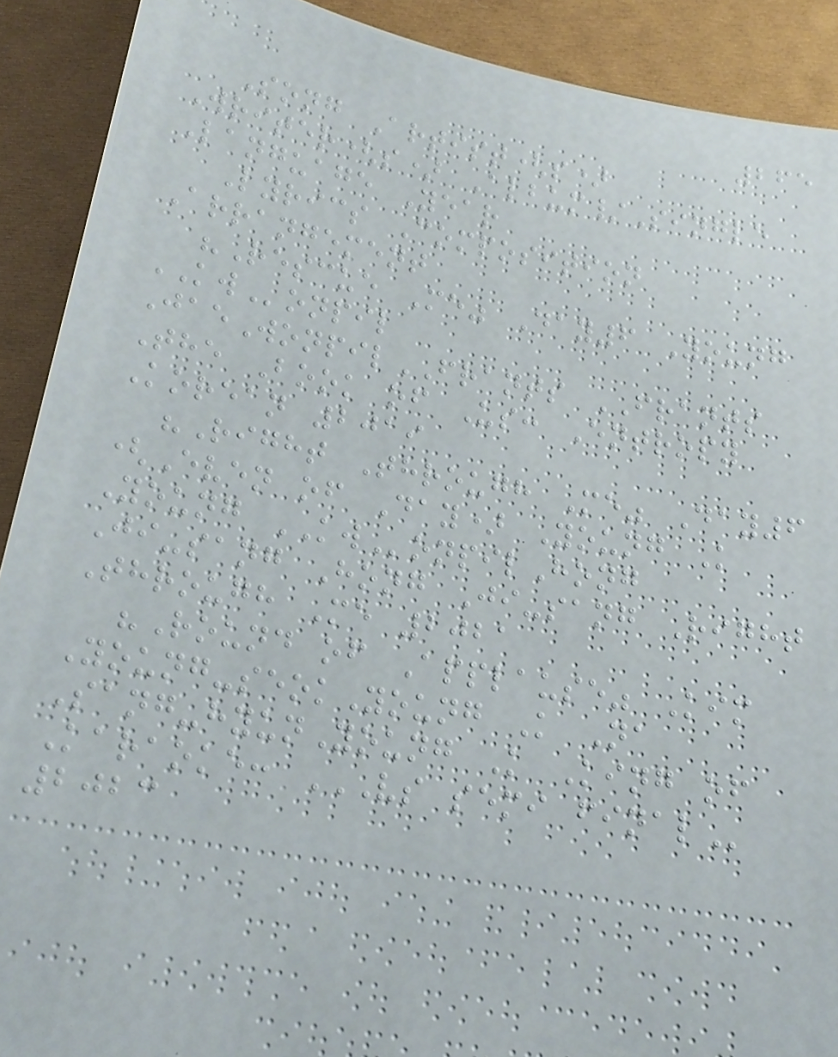265
Song Artist(s)
Writer(s) Album/Single
Language Year
Lyrics Composition
Arrangement
"Rescue Me" Day6 Young
KWonpil
JaeWonpilFRANTS FRANTS
The Book of Us: Entropy
Korean 2019
"Right Through Me" Day6
(Even of Day) Young K
Young KWonpilHong
Ji-sang Hong Ji-sang Right
Through Me 2021
"Round of Applause" Kim
Young-seokYoung K Na
Sang-hyunYoung K King of
Karaoke: VS SEMI FINAL
2023
